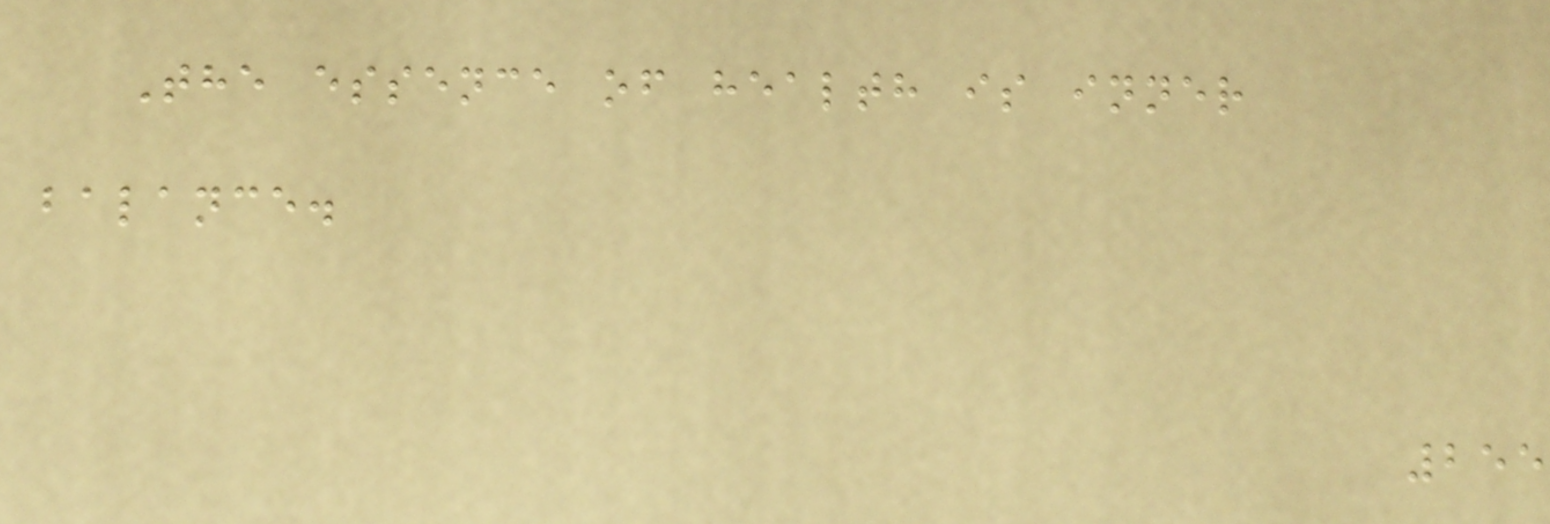The essence of health is inner
balance.
255
